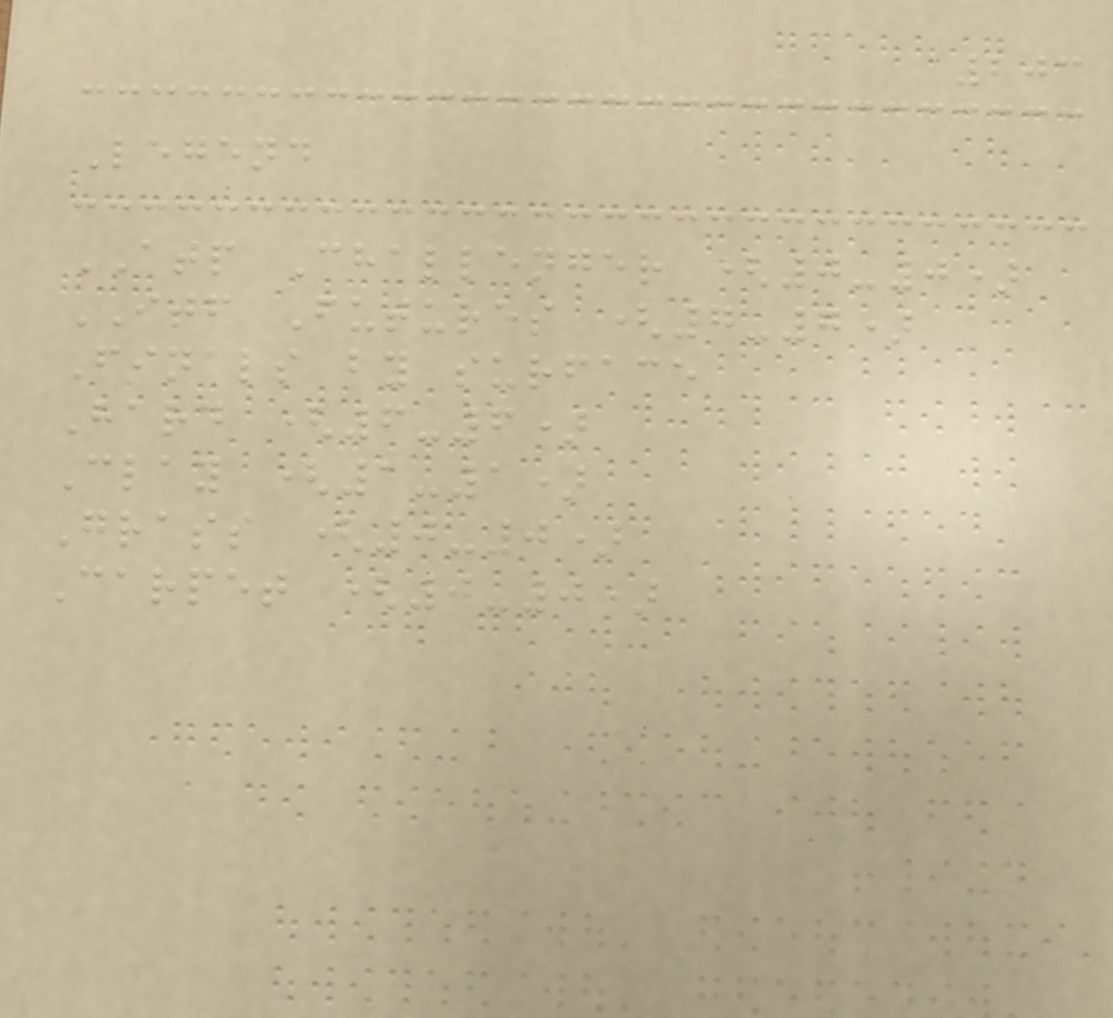203
Legend
ATP Challenger (0-0)
ITF Futures (7-7)
Finals by surface
Hard (6-6)
Clay (1-1)
Grass (0-0)
Carpet (0-0)
